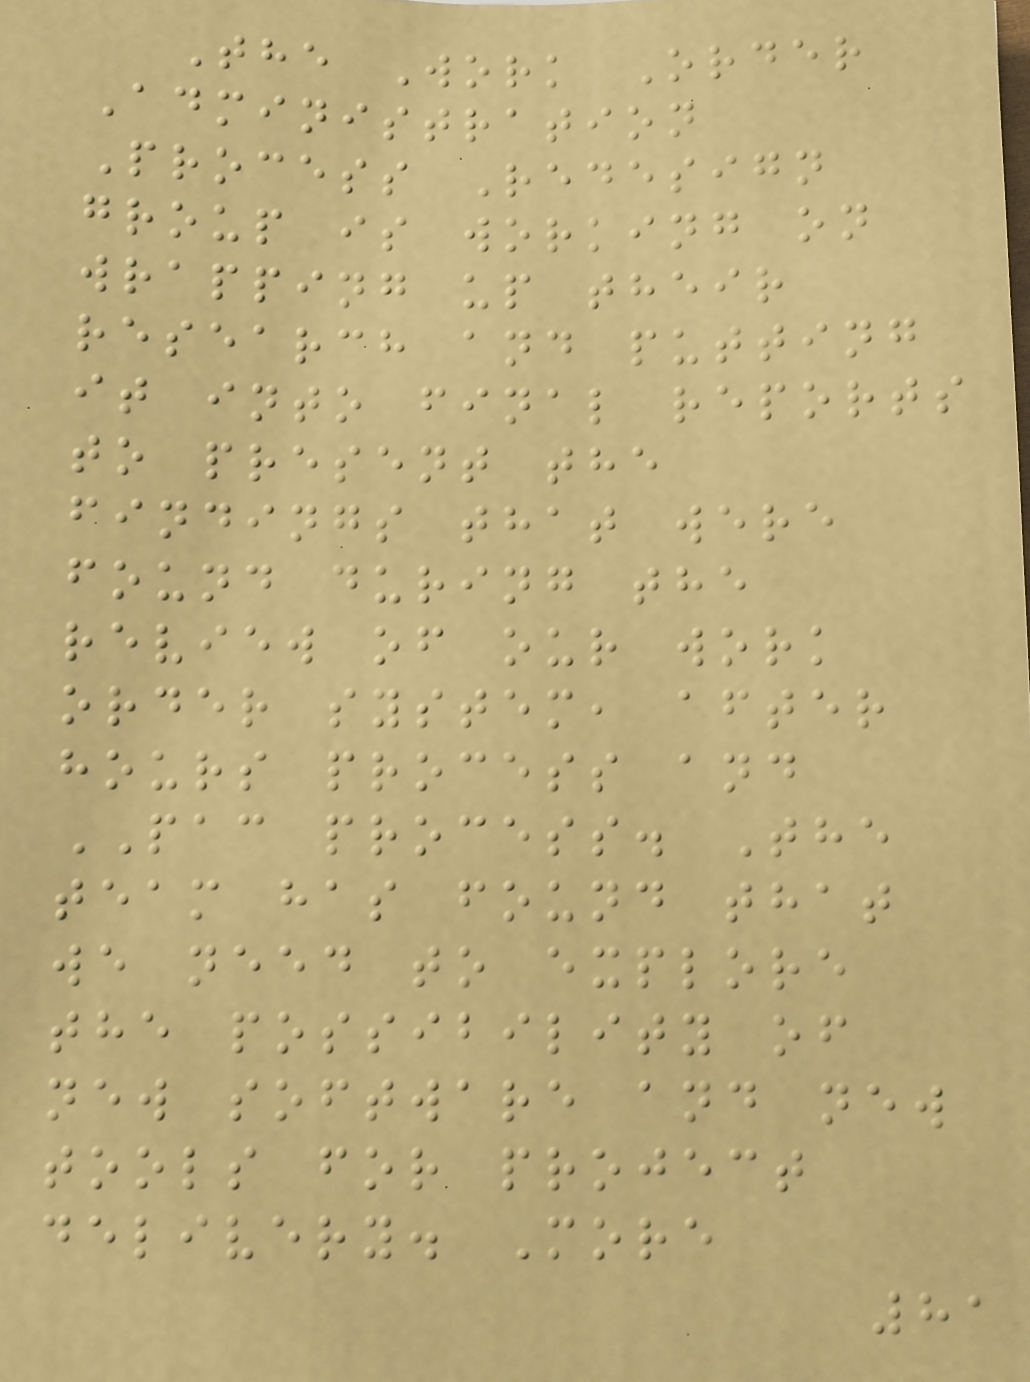The Work Order
Administration
Process Redesign
group is working on
wrapping up their
research and putting
it into final reports
to present the
findings that were
found during the
review of our work
order system, after
hours process and
PAC process. The
team has found that
we need to explore
the possibility of
new software and new
tools for project
delivery. More
81
